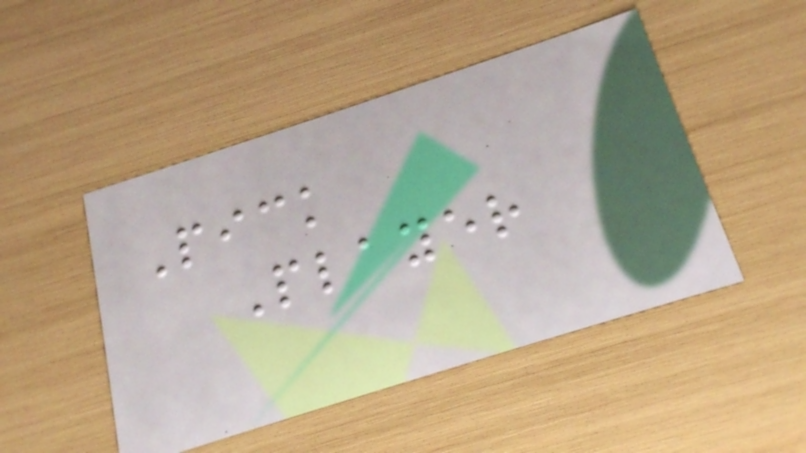Pick
Player
